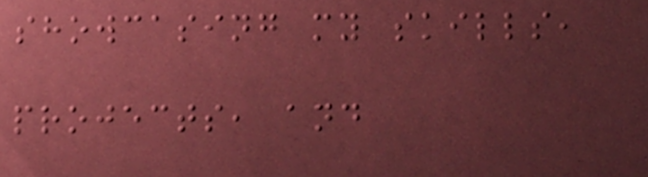showcasing my skills,
projects, and
